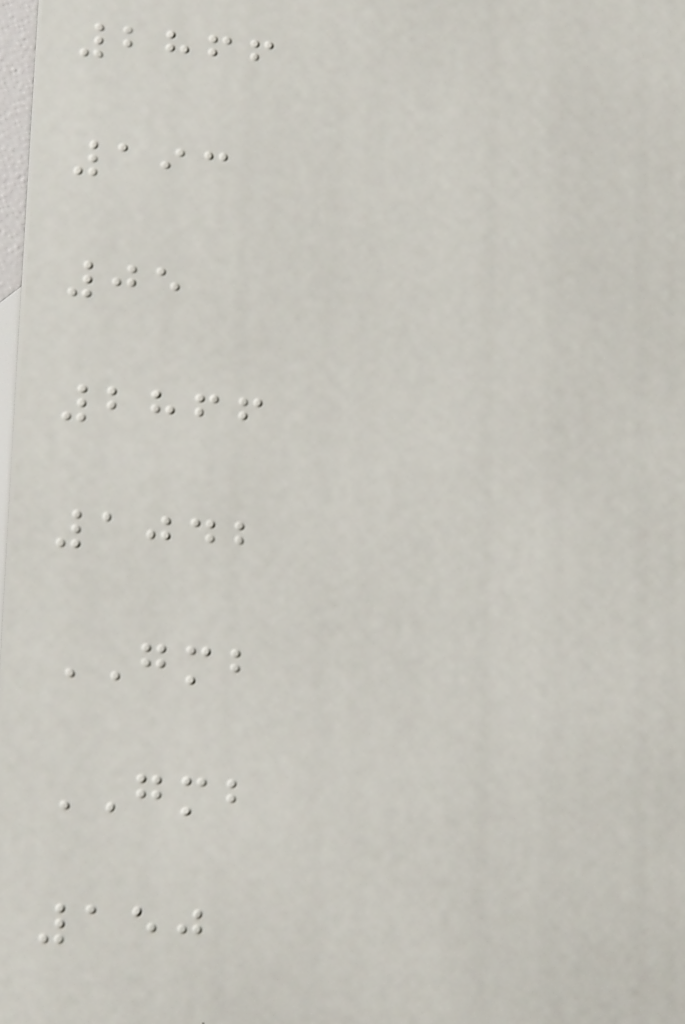2866
193
05
2866
1042
GMB
GMB
150
